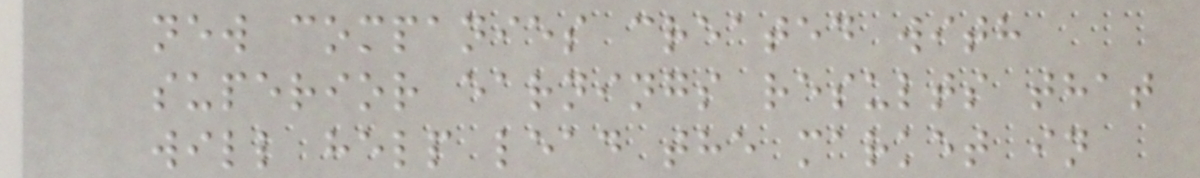new companies created with
superior earnings results that
will help lead the market in
